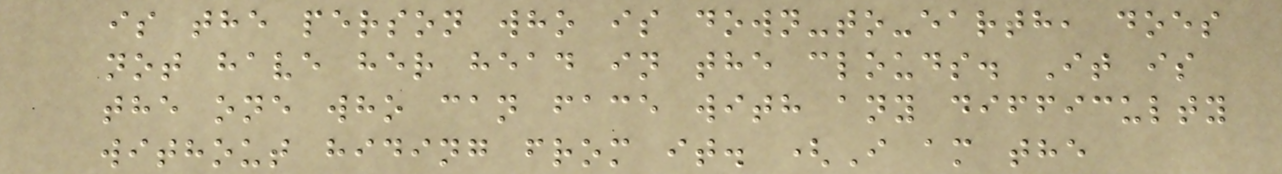is the person who is down-to-earth, does
not have her head in the clouds. It is
the one who can face with any difficulty
without hiding from it. (I am the
